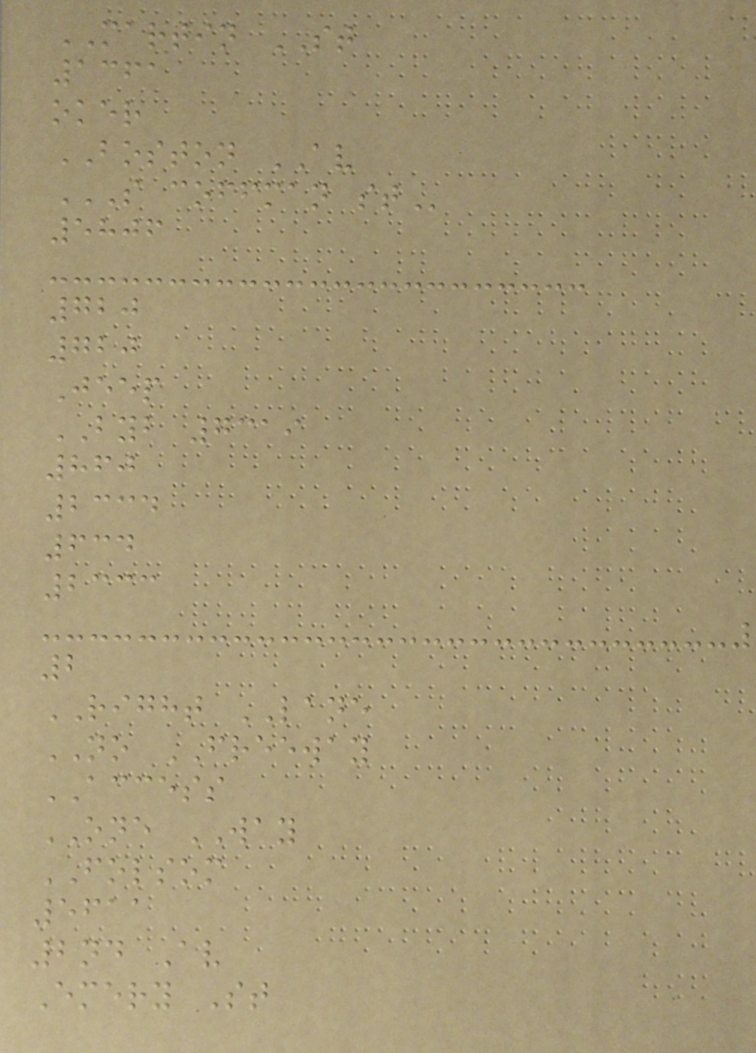MARTIN ST
1361
oker
BOSTON AV
S COFFMAN ST
5806
720
720
Jeep
BYB 7319
860
2334
634
2333
2
RIGHT LANE
NO FREEWAY
ACCESS
ONE WAY
FOLSOM
5611
2nd Av
Emery St
